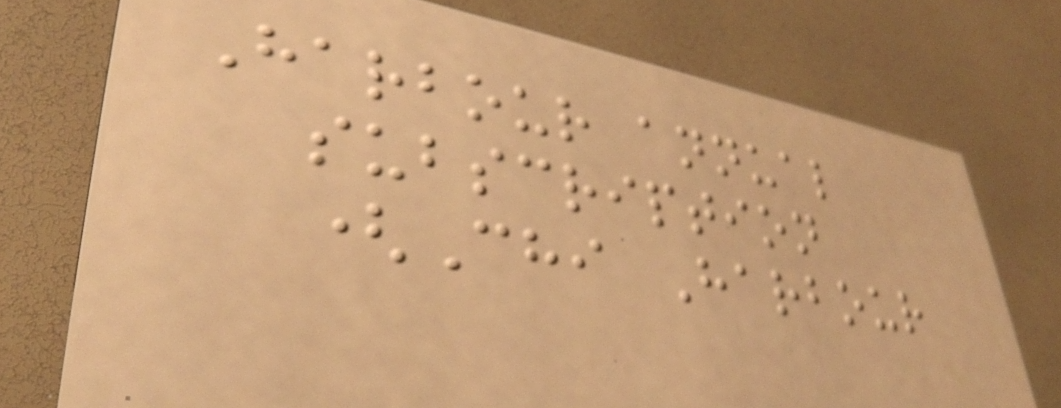Harbour annual
subscription
(Chi Harbour
